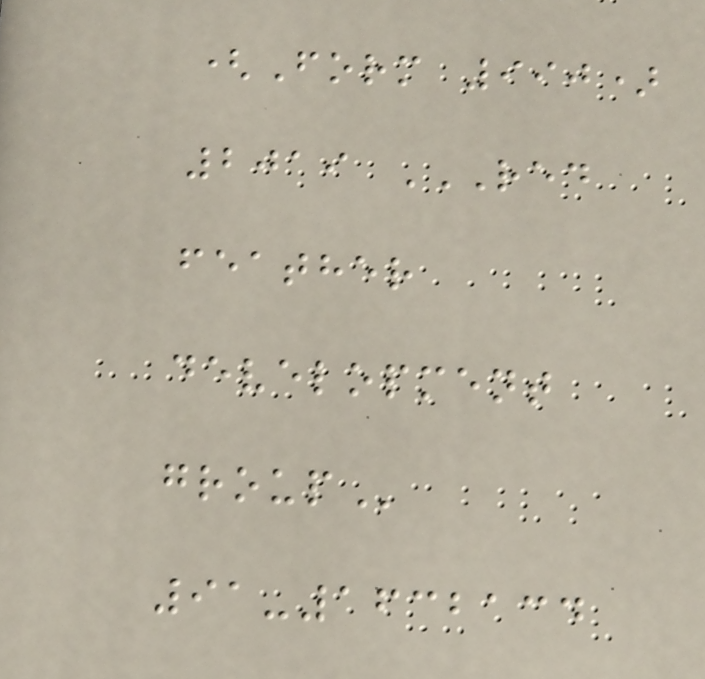(Form 990)
2019 RED
FEATHER
DEVELOPMENT
GROUP
91-1632134
